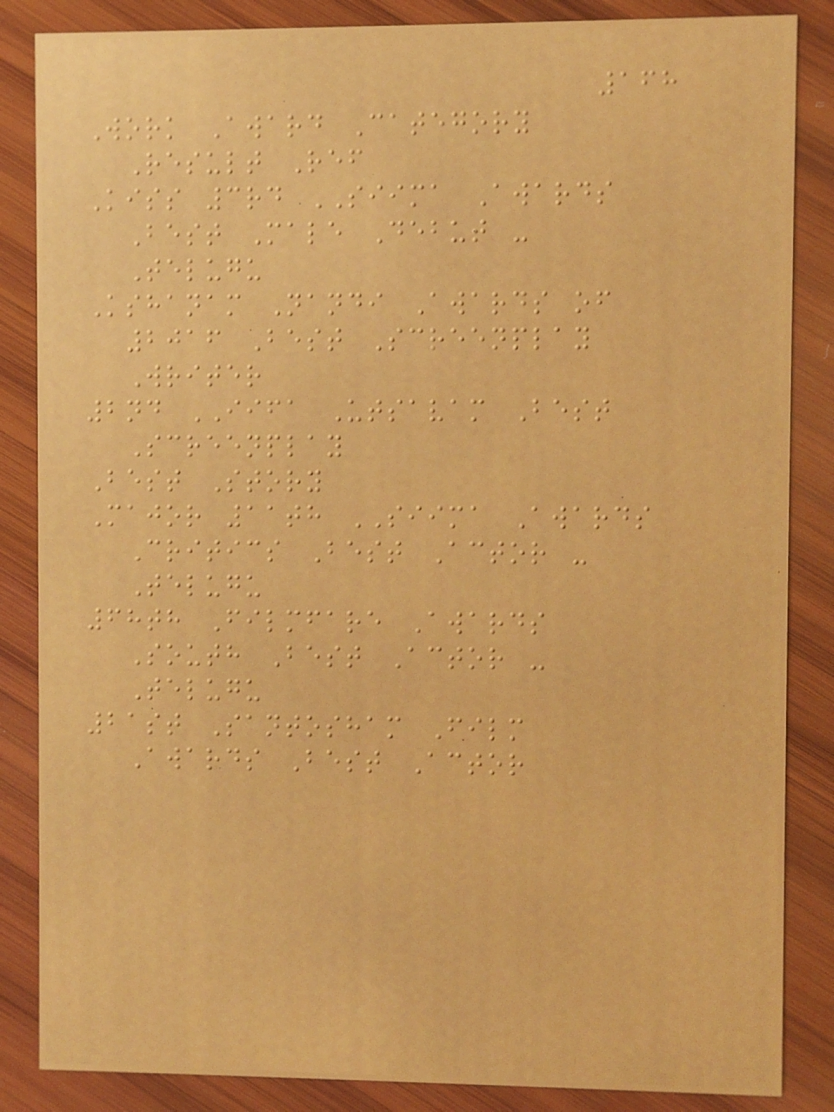168
Work Award Category
Result Ref
Kiss 3rd SIIMA Awards
Best Male Debut -
Telugu
Kshanam Nandi Awards of
2016 Best Screenplay
Writer
2nd IIFA Utsavam Best
Screenplay
Best Story
Major 11th SIIMA Awards
Critics Best Actor -
Telugu
68th Filmfare Awards
South Best Actor -
Telugu
21st Santosham Film
Awards Best Actor
